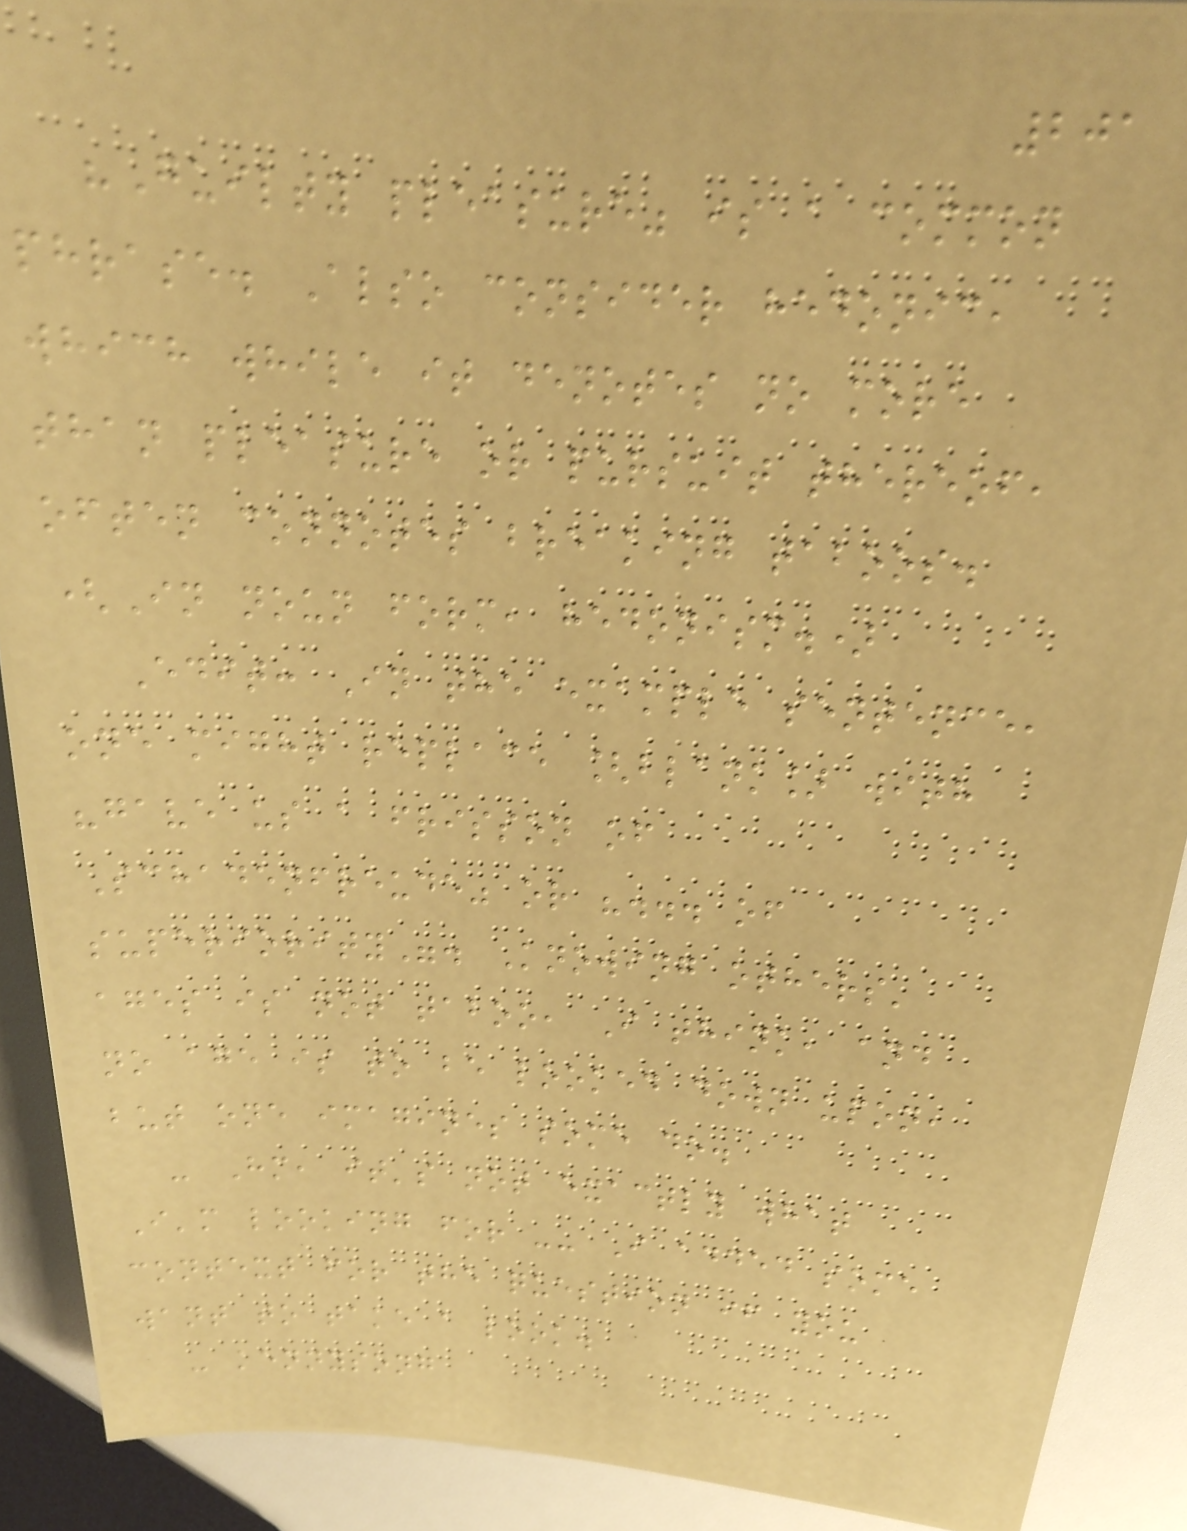201
"Guilty pleasure" is a common
phrase. Also consider hedonic,
which while it denotes no more
than pleasure or pursuit thereof,
often connotes breaking taboos.
(In noun form, hedonism.)
Edit: In the example sentence,
one might replace [blank] with
"gave us a frisson of
Schadenfreude" or "... of
superiority". Knowing others'
ages is not taboo, I think, and
no age is to be looked down upon,
but one imagines some do.
- Hm, it's not exactly what
I'm looking for -- I added some
context for the question if you
want to take a look.
- kennysong
